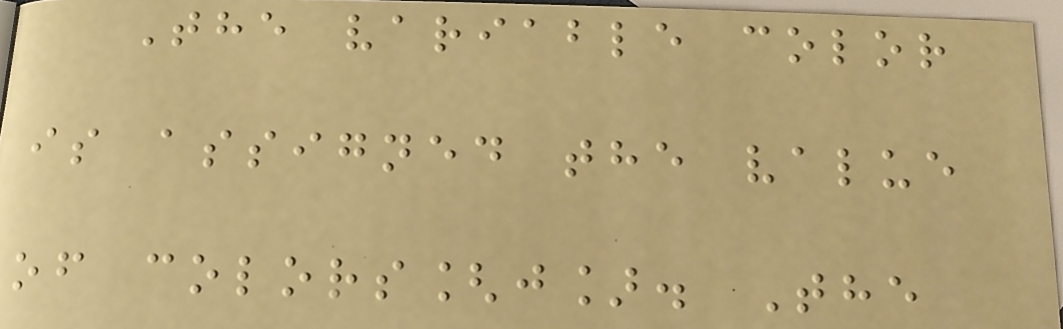The variable color
is assigned the value
of colors[j]. The
